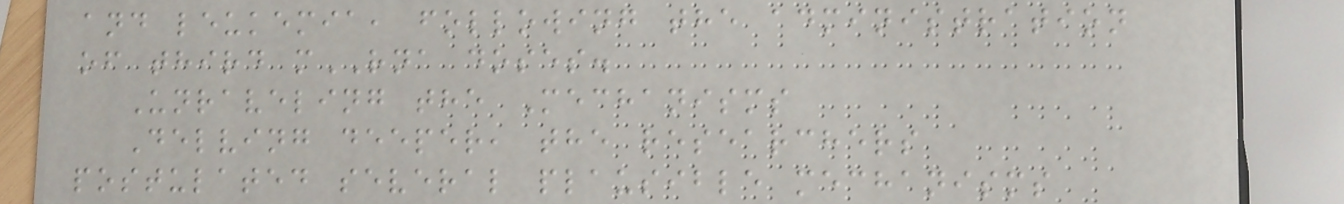and leukemia, following the administration
of third mRNA doses.
Unraveling the Mechanisms
Delving deeper, the researchers
postulated several plausible mechanisms
